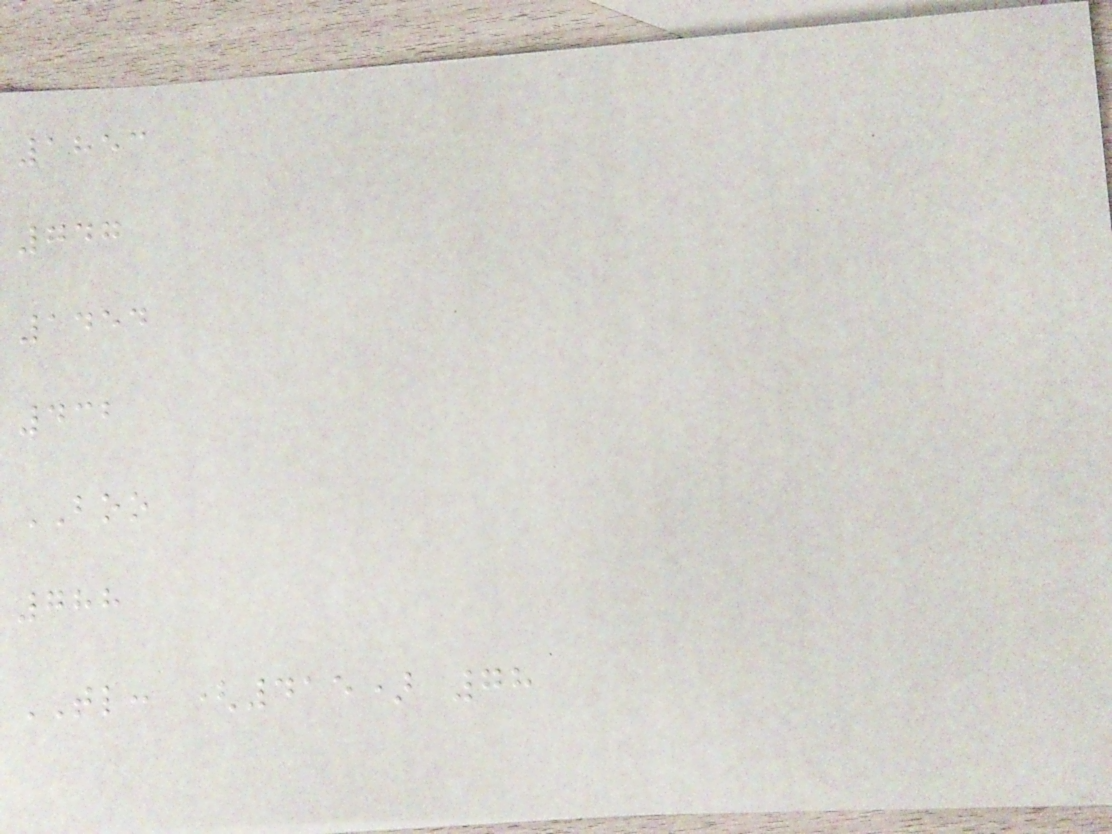1853
747
1454
432
BOO
788
TL: (415) 78
